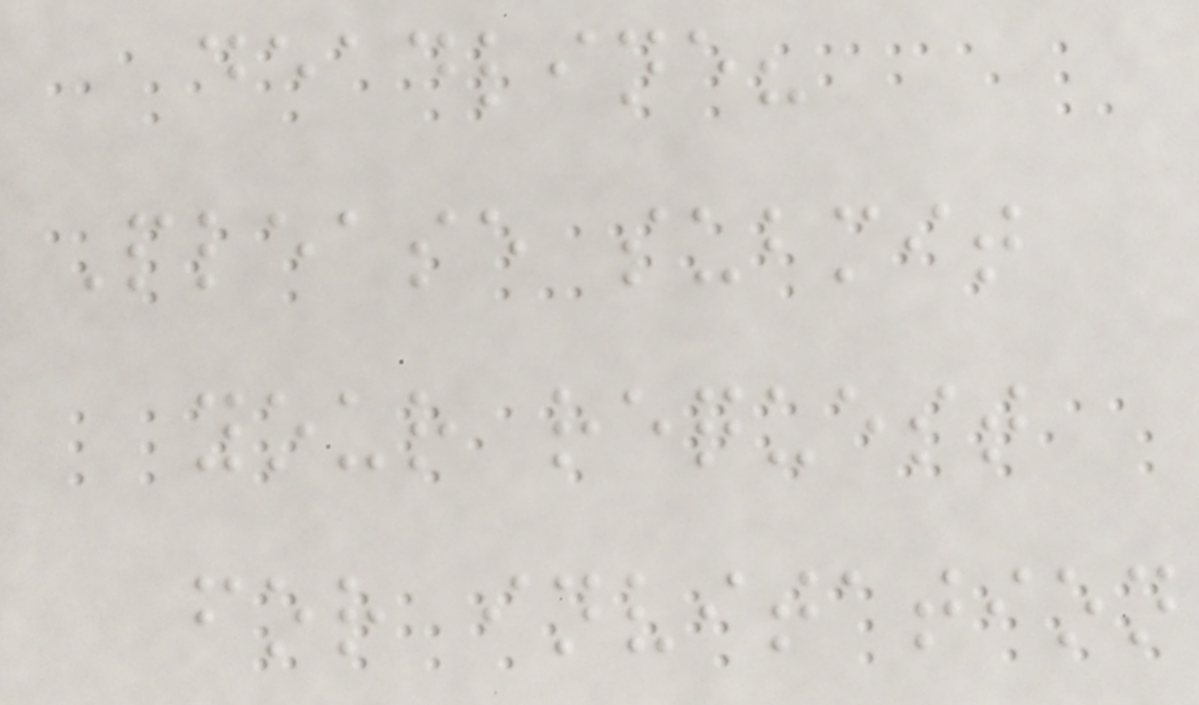deadline?
Please submit
your request
for invitation
